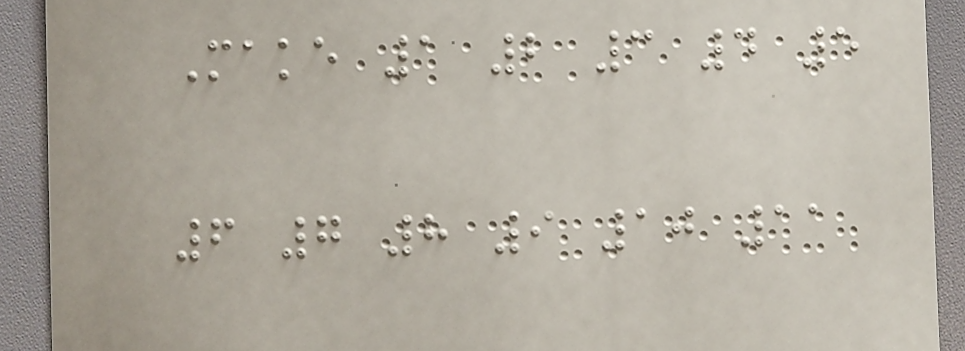Make 1 2 3 4 5
6 7 8 9 10 11
